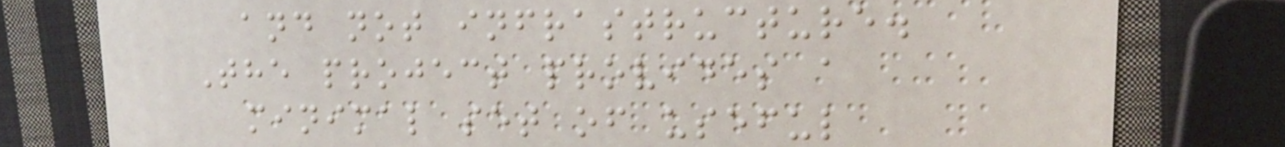and not infrastructure.
The project provides a
minimal set of useful
